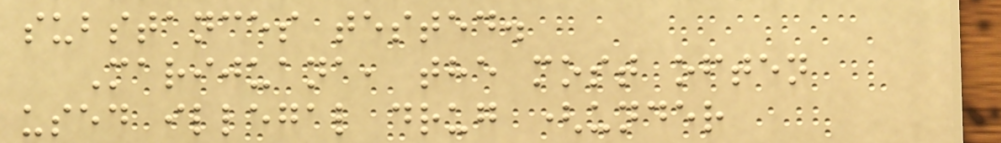substances tested.
Marijuana, the most often
used illegal drug (under
